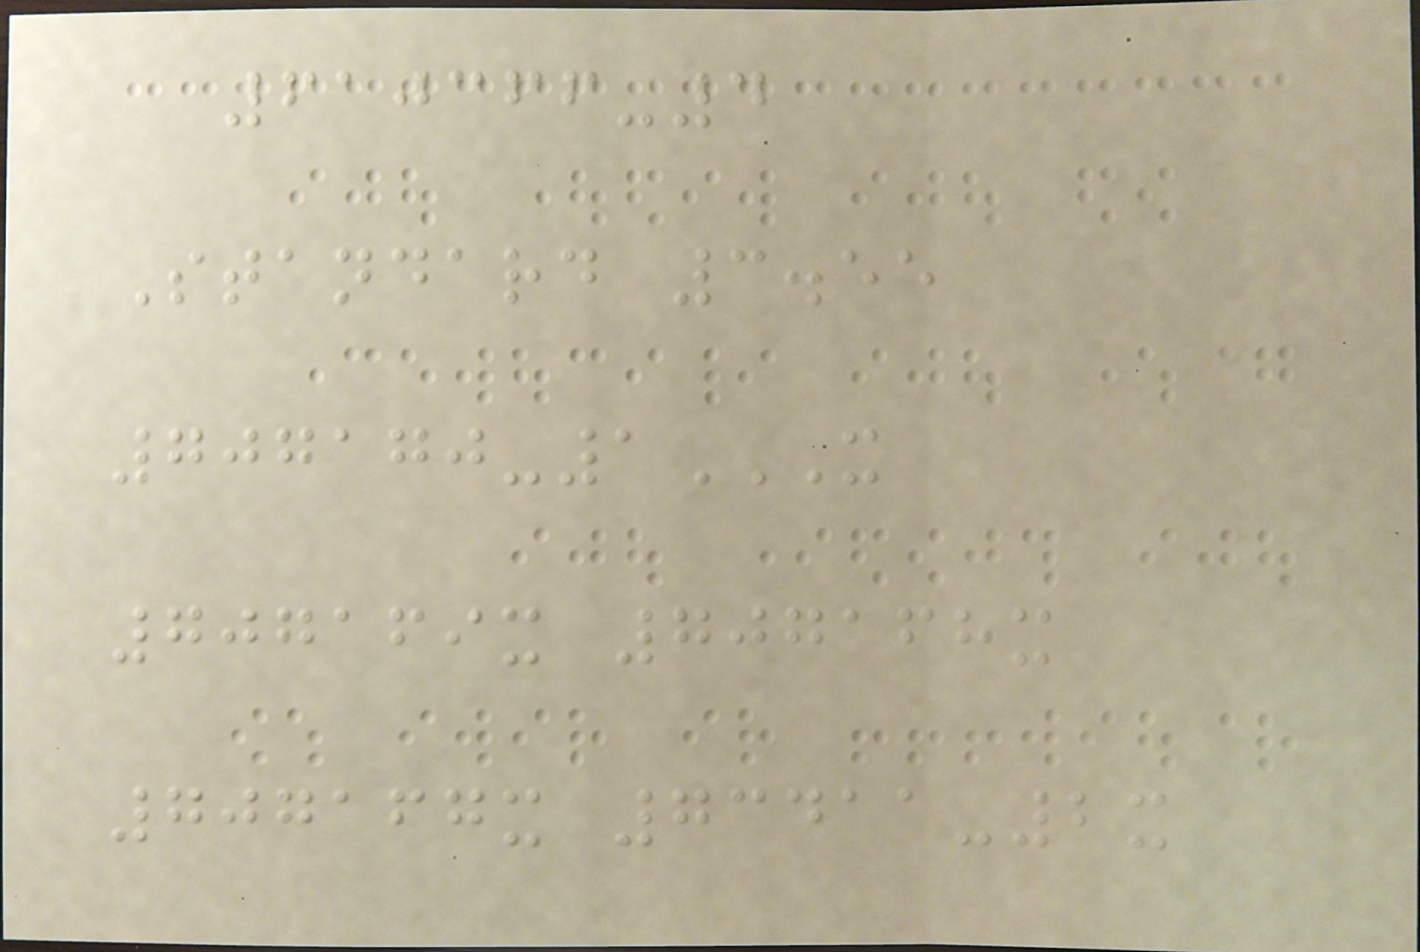610366-4
Standard 3.55
707170-1X
707169X 707168X
707167X 73411-2X
